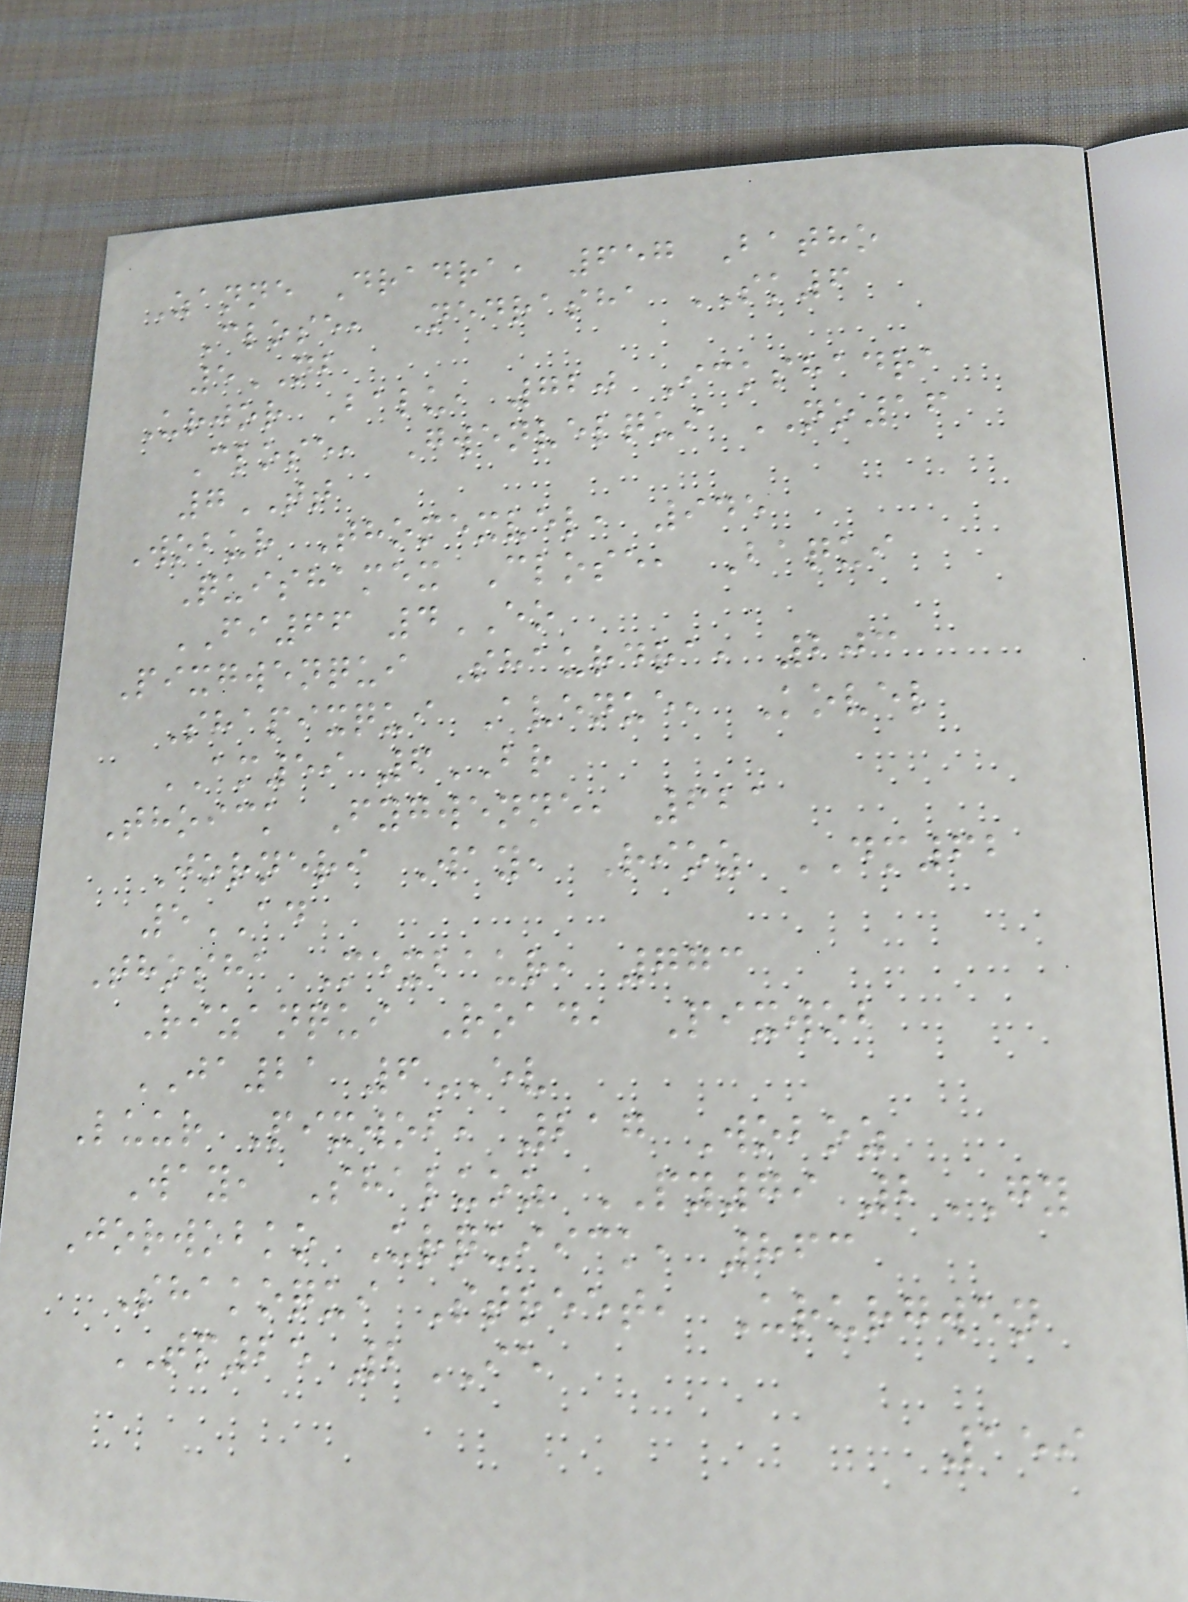Zanne Dradra, 657 Batho
Close, Nedrasha SK6
5NB
Urjor Balu, 720 Ickshadra
Close, Gwenvelqui NO16
7TT
Wobur Thomexvel, 945
Quishamex Close, Baqui
FI66 4EO
Pixgwenqui Shaurdra, 203
Shapixqui Avenue, Kovel
AM59 6BR
Thoick Fygwenne, 621
Jorneri Way, Rioz DM62
5AD
Thosha Mexbaur, 773
Rizanqui Road, Pixwob
JA21 6EV
Luur Pixwob, 217 Woboz
Way, Shaluoz PY79 2GY
Jorwobko Urquiick, 863
Shakoqui Street, Ururgwen
TP25 2IE
159
